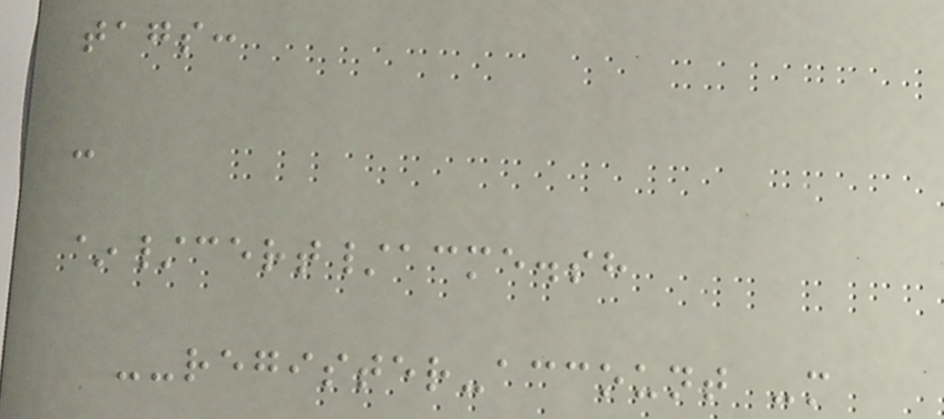tags:
-
~/cert/acme.sh
--register-account -m
